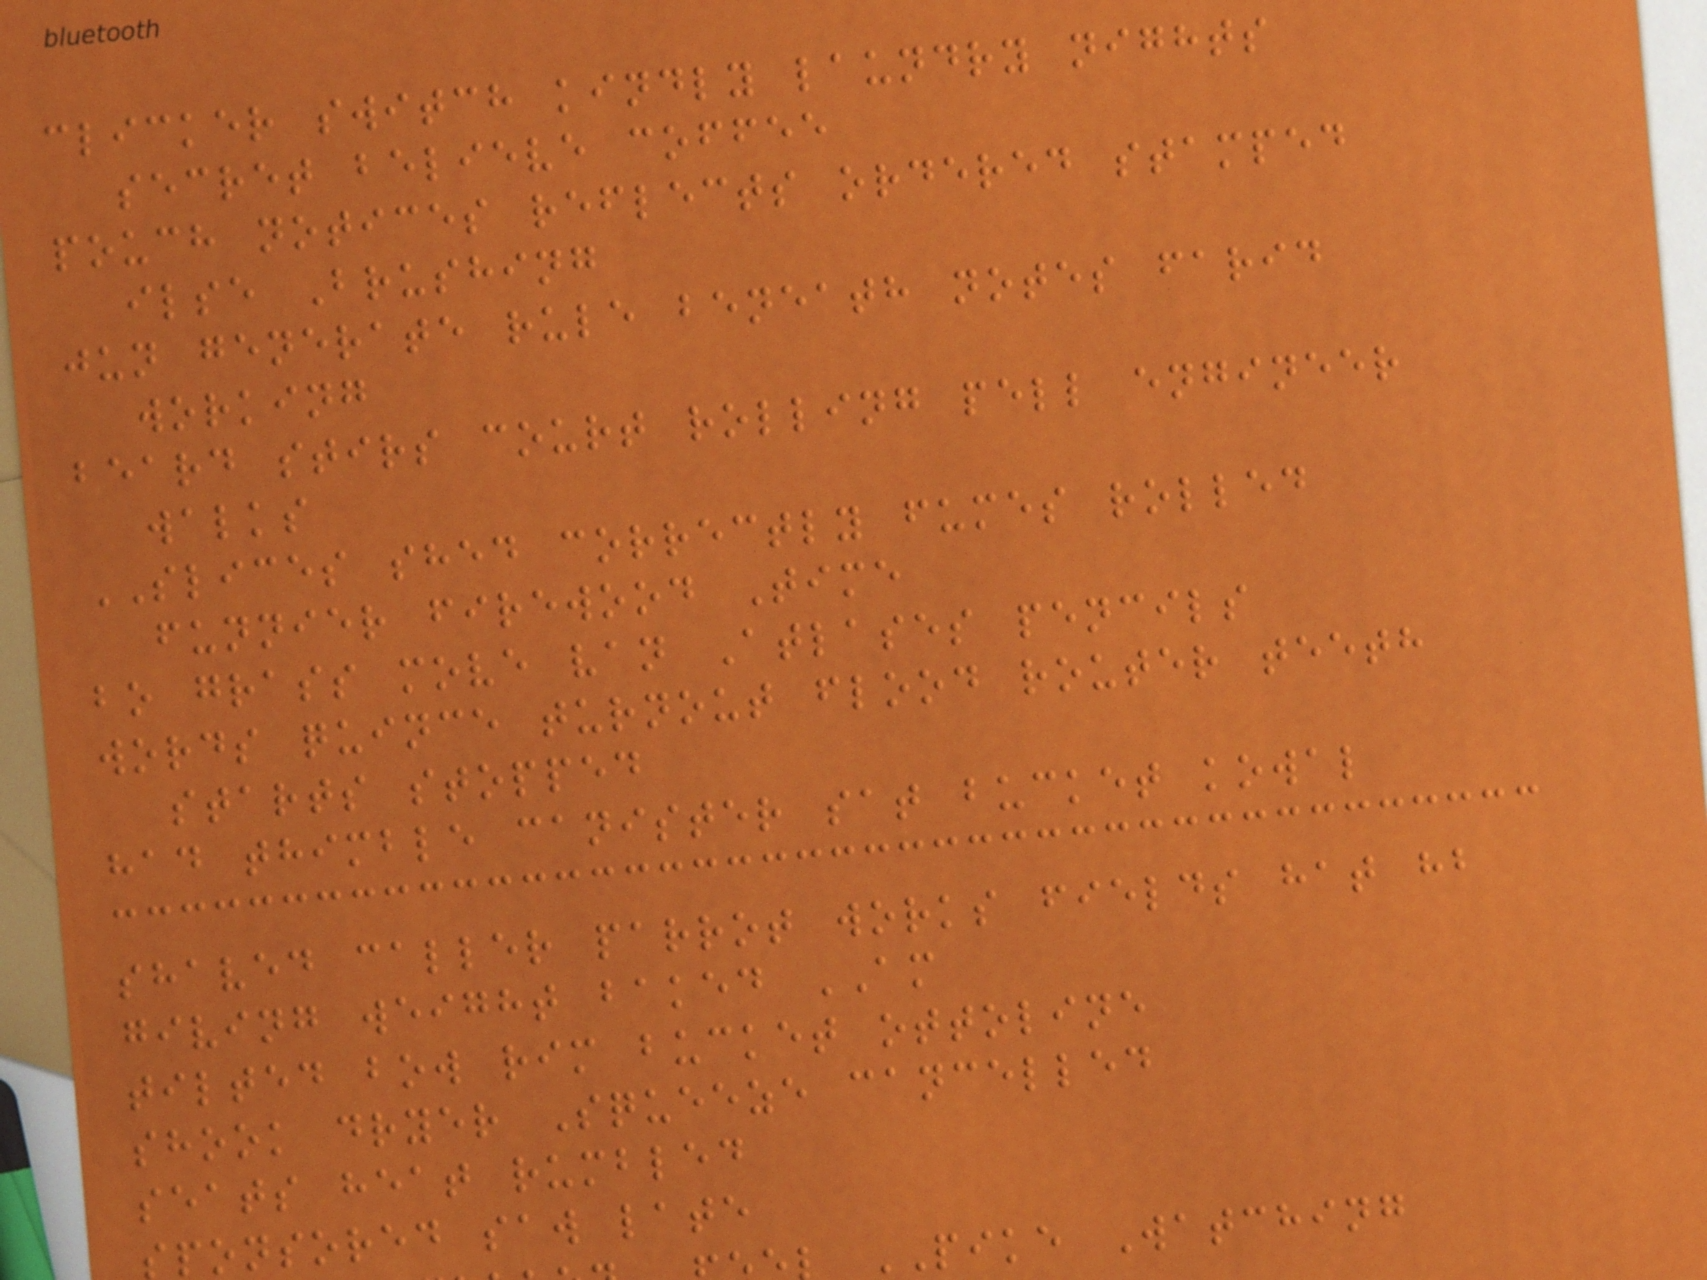clicker switch kindly laundry nights
secret believe coffee
pouch notices reflects ordered stamped
ilse Brushing
jun generate rule beneath notes farid
working
beard stirs court rolling pell engineer
walks
SLICES shed correctly fumes rolled
funnier firewood Time
bo grass move van Atlases pencils
words quince turnout flood router teeth
starts stopped
had thimble canister sat bucket kowal
shaved caller parrot works fields hat hb
giving weight baked AM
tilted bow rim bucket ottoline
shook dryer Squeeze cancelled
seats heat rumbled
ponsored saw late
PIKE Watching
